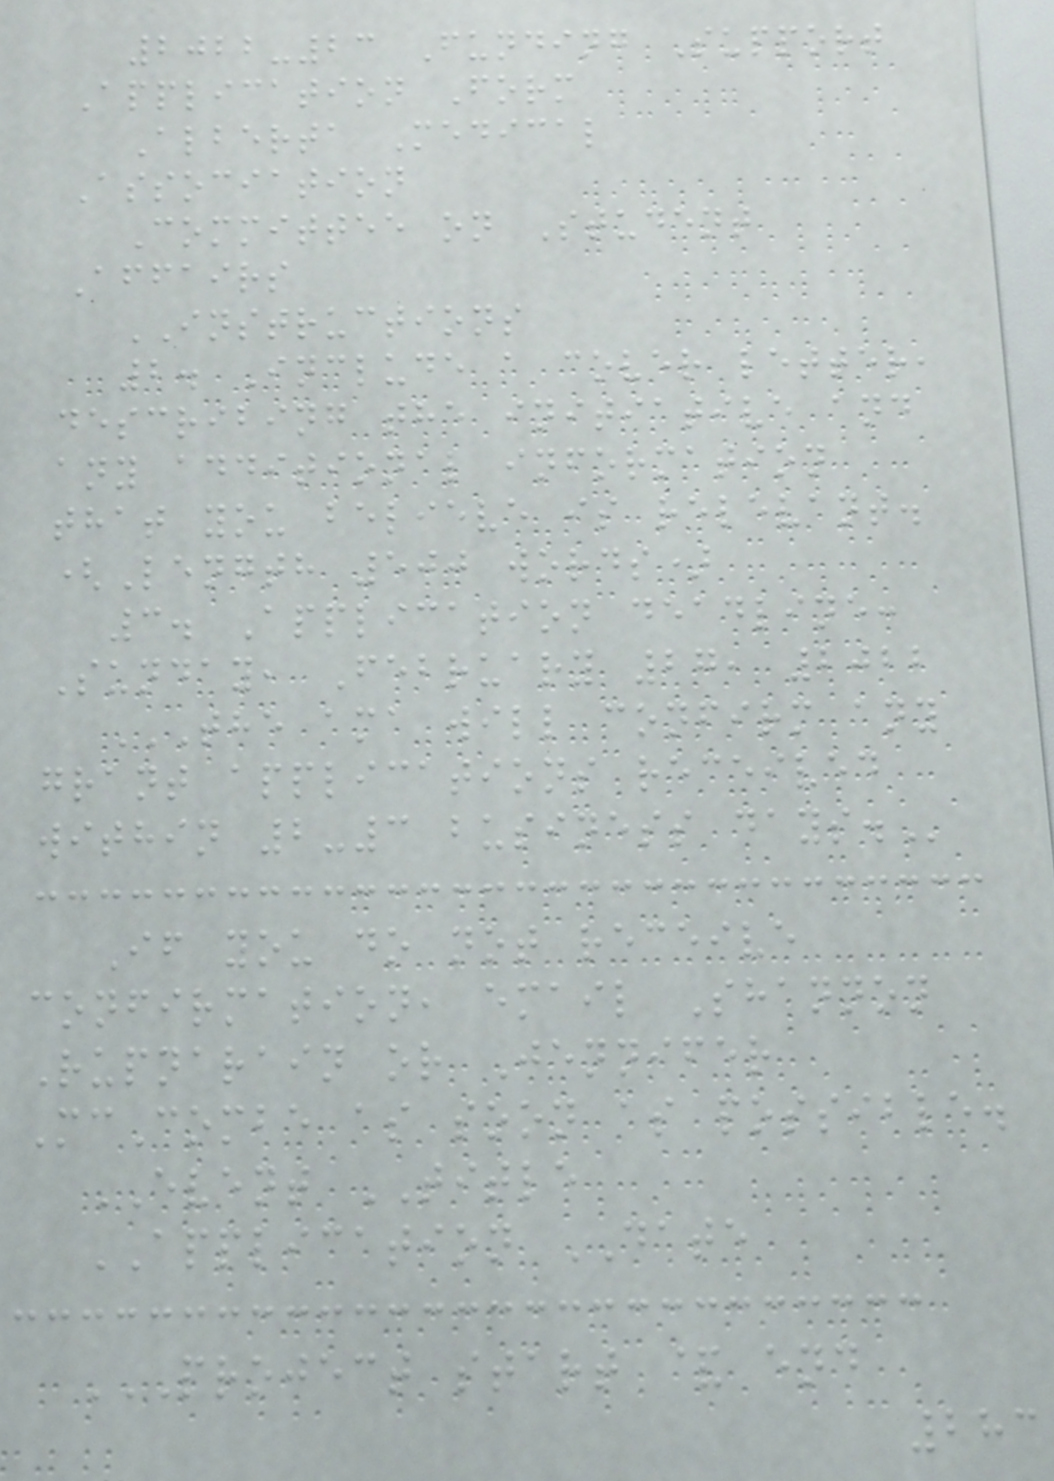2022-23 Funding Support
Application Form
Alberta Medical
Association
Committee on Student
Affairs
INSTRUCTIONS
2. Include a cover letter,
describing the initiative and
any additional information
that you believe is relevant.
(Length 500 words)
3. Application deadline:
Sunday, February 27, 2022
THE AMA WILL CONFIRM ANY
GRANT APPLICATIONS RECEIVED
WITHIN 2-3 BUSINESS DAYS.
If you do not receive
confirmation, email Shannon
Rupnarain or Jennifer
McCombe as soon as possible.
EVENT TITLE
APPLICATION DATE
PROJECT START & END
283
